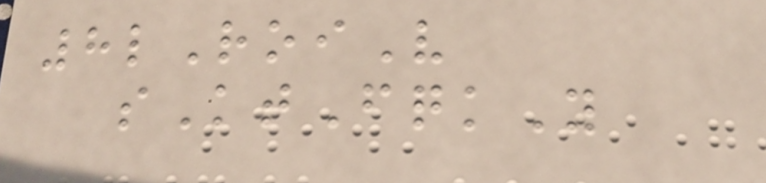8lRoiV
sKtFqkY
